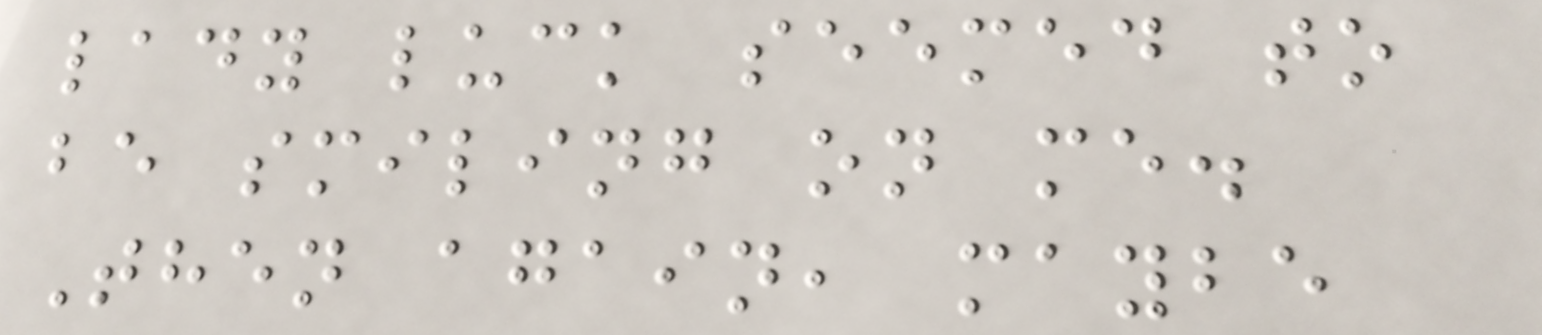lady luck seemed to
be smiling on me.
Then again, maybe
